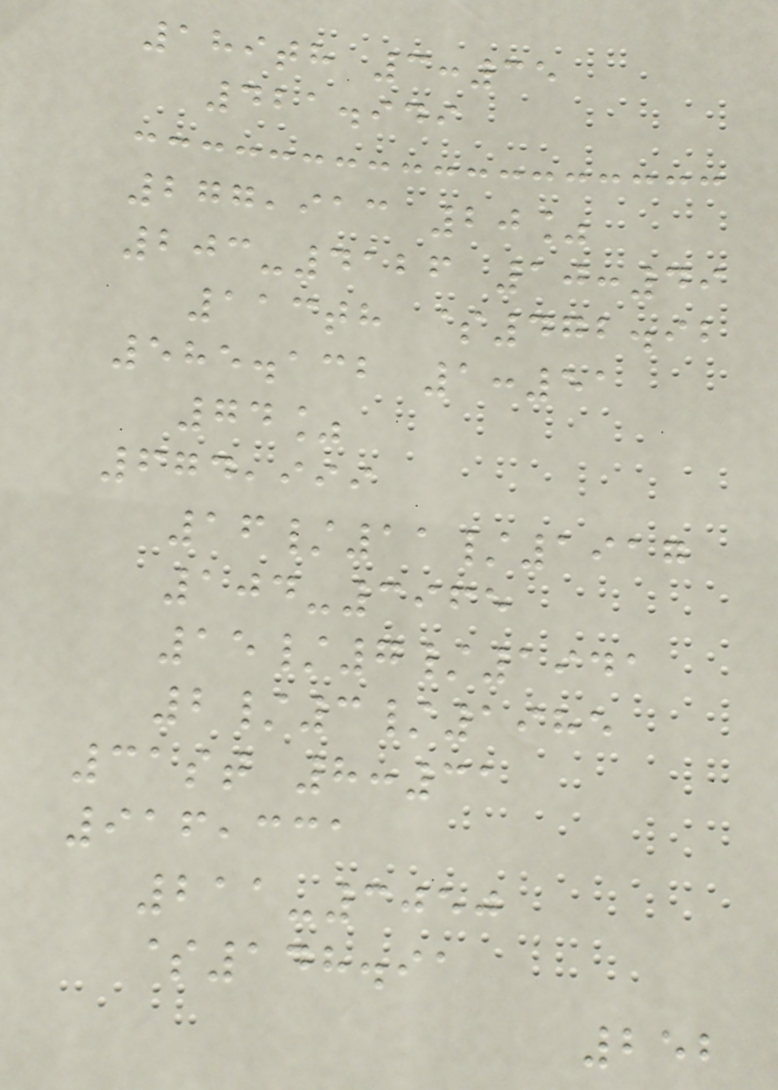189th 3:35
421.949
277,913 20%
203-4126 10:49
113th $472.92
585.132 1:51
74%
674,999
16/11/1917
104-3965
15/7/1941
2/3/1985
31st 8:31
916,331
211-3050
$148.91
252
